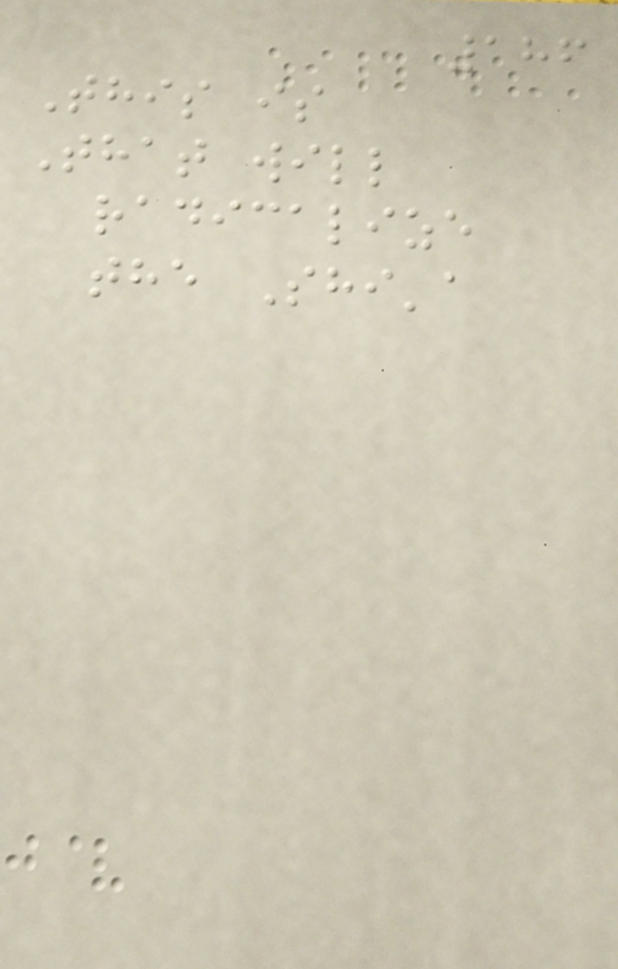186
This is
That will
radicalize
the Shi'a
